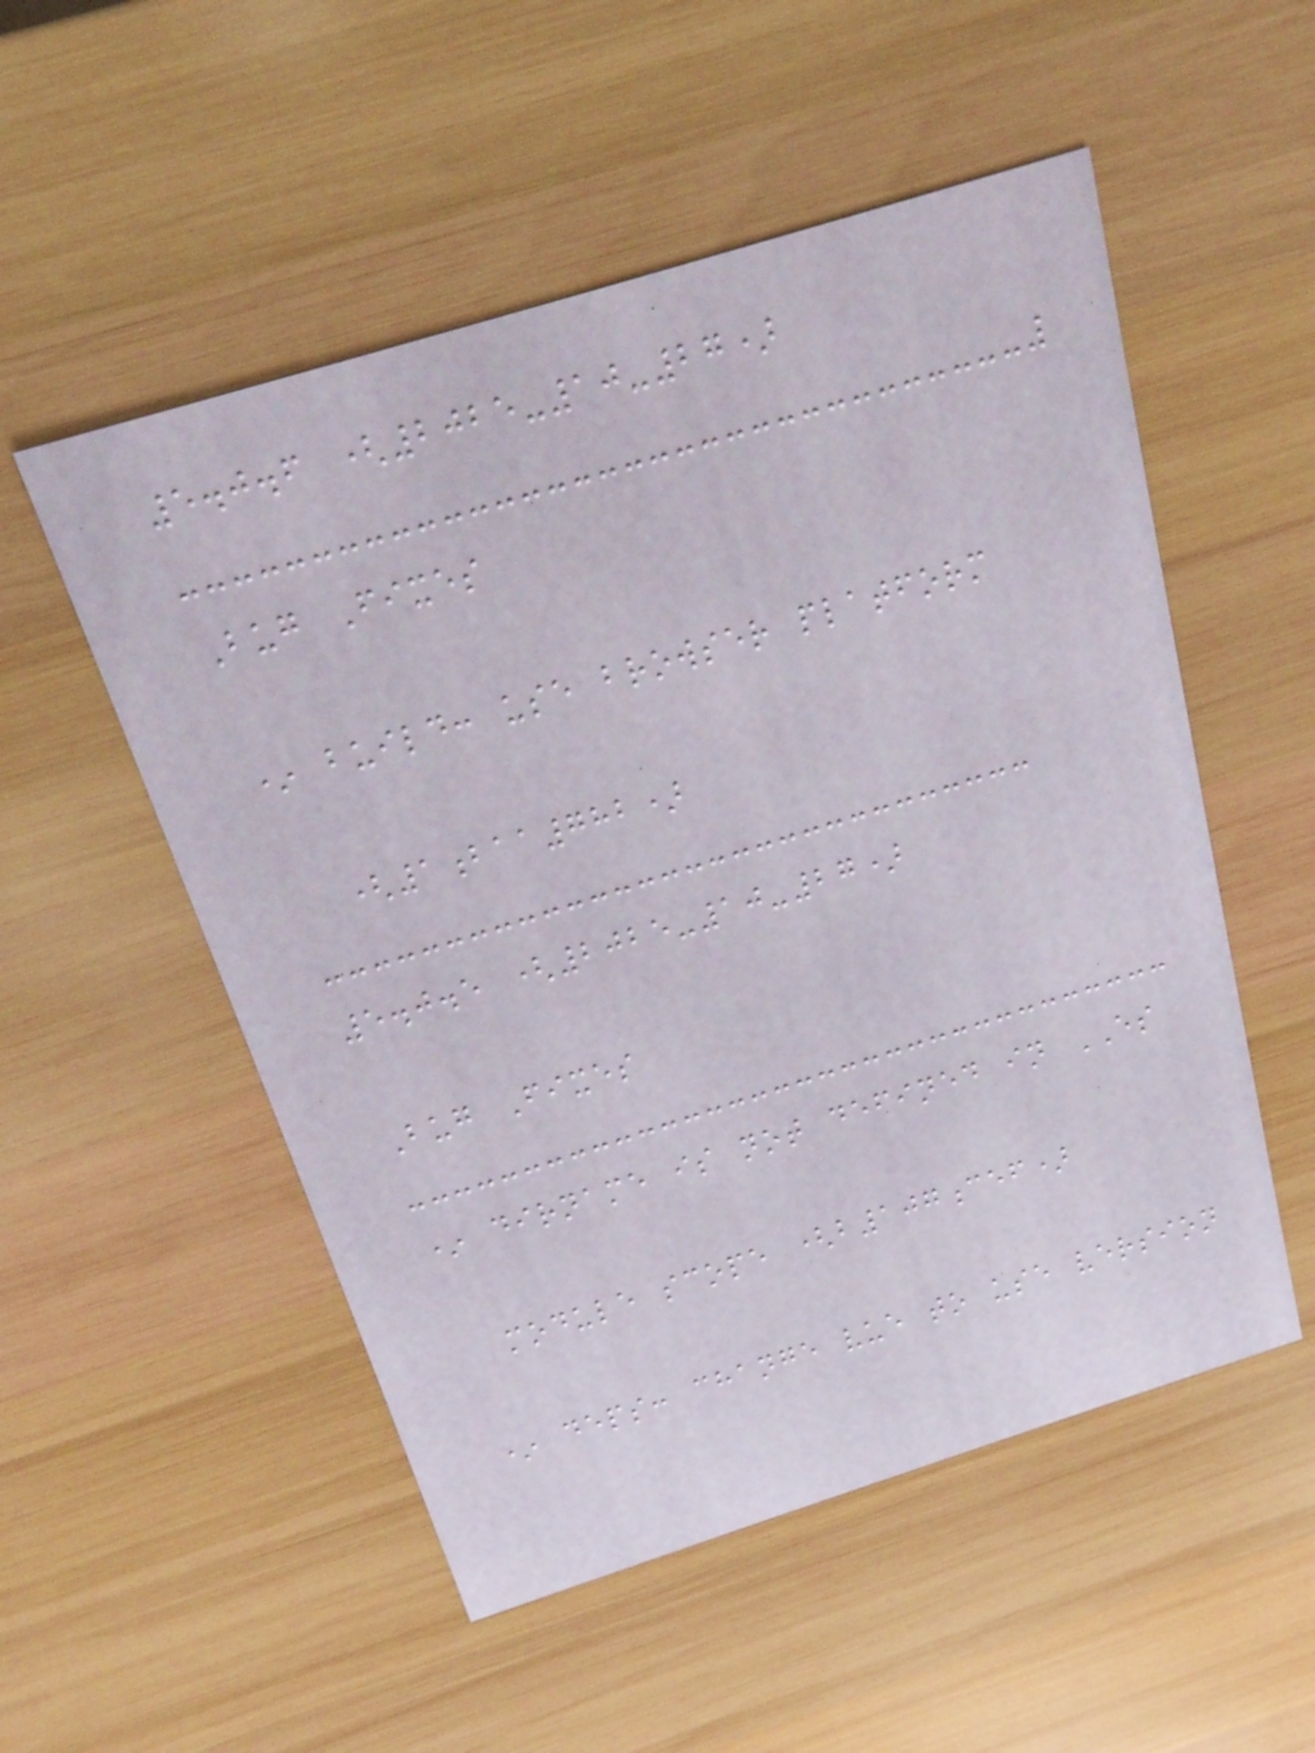5.0.6 (2025-10-27)
Bug Fixes
* build: use browser platform
(1baa782)
5.0.5 (2025-10-27)
Bug Fixes
* dirname is not defined in ES
module scope (b107cef)
* deps: change vue to use version
